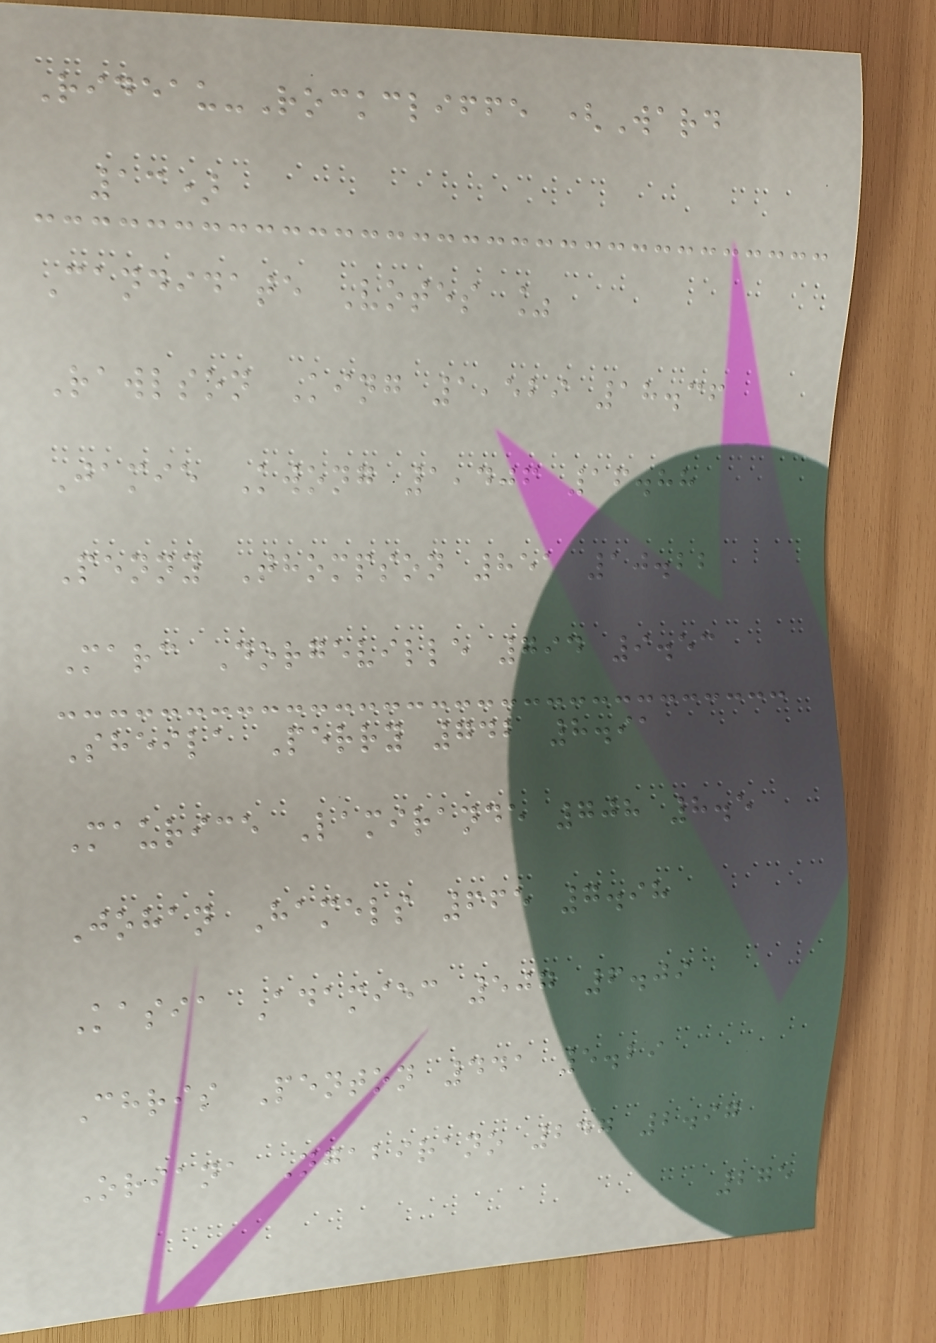Rideau-Rockcliffe (Ward
13)
Candidate Votes %
Rawlson King 1,529 18.36
Jamie Kwong 1,406 16.88
Penny Thompson 851 10.22
Marc Dorgeville 794 9.53
Sheila Perry 742 8.91
Maurice Lamirande 708 8.5
Johan Hamels 665 7.98
Kasia Adamiec 507 6.09
Chris Penton 441 5.29
Oriana Ngabirano 247 2.97
275
